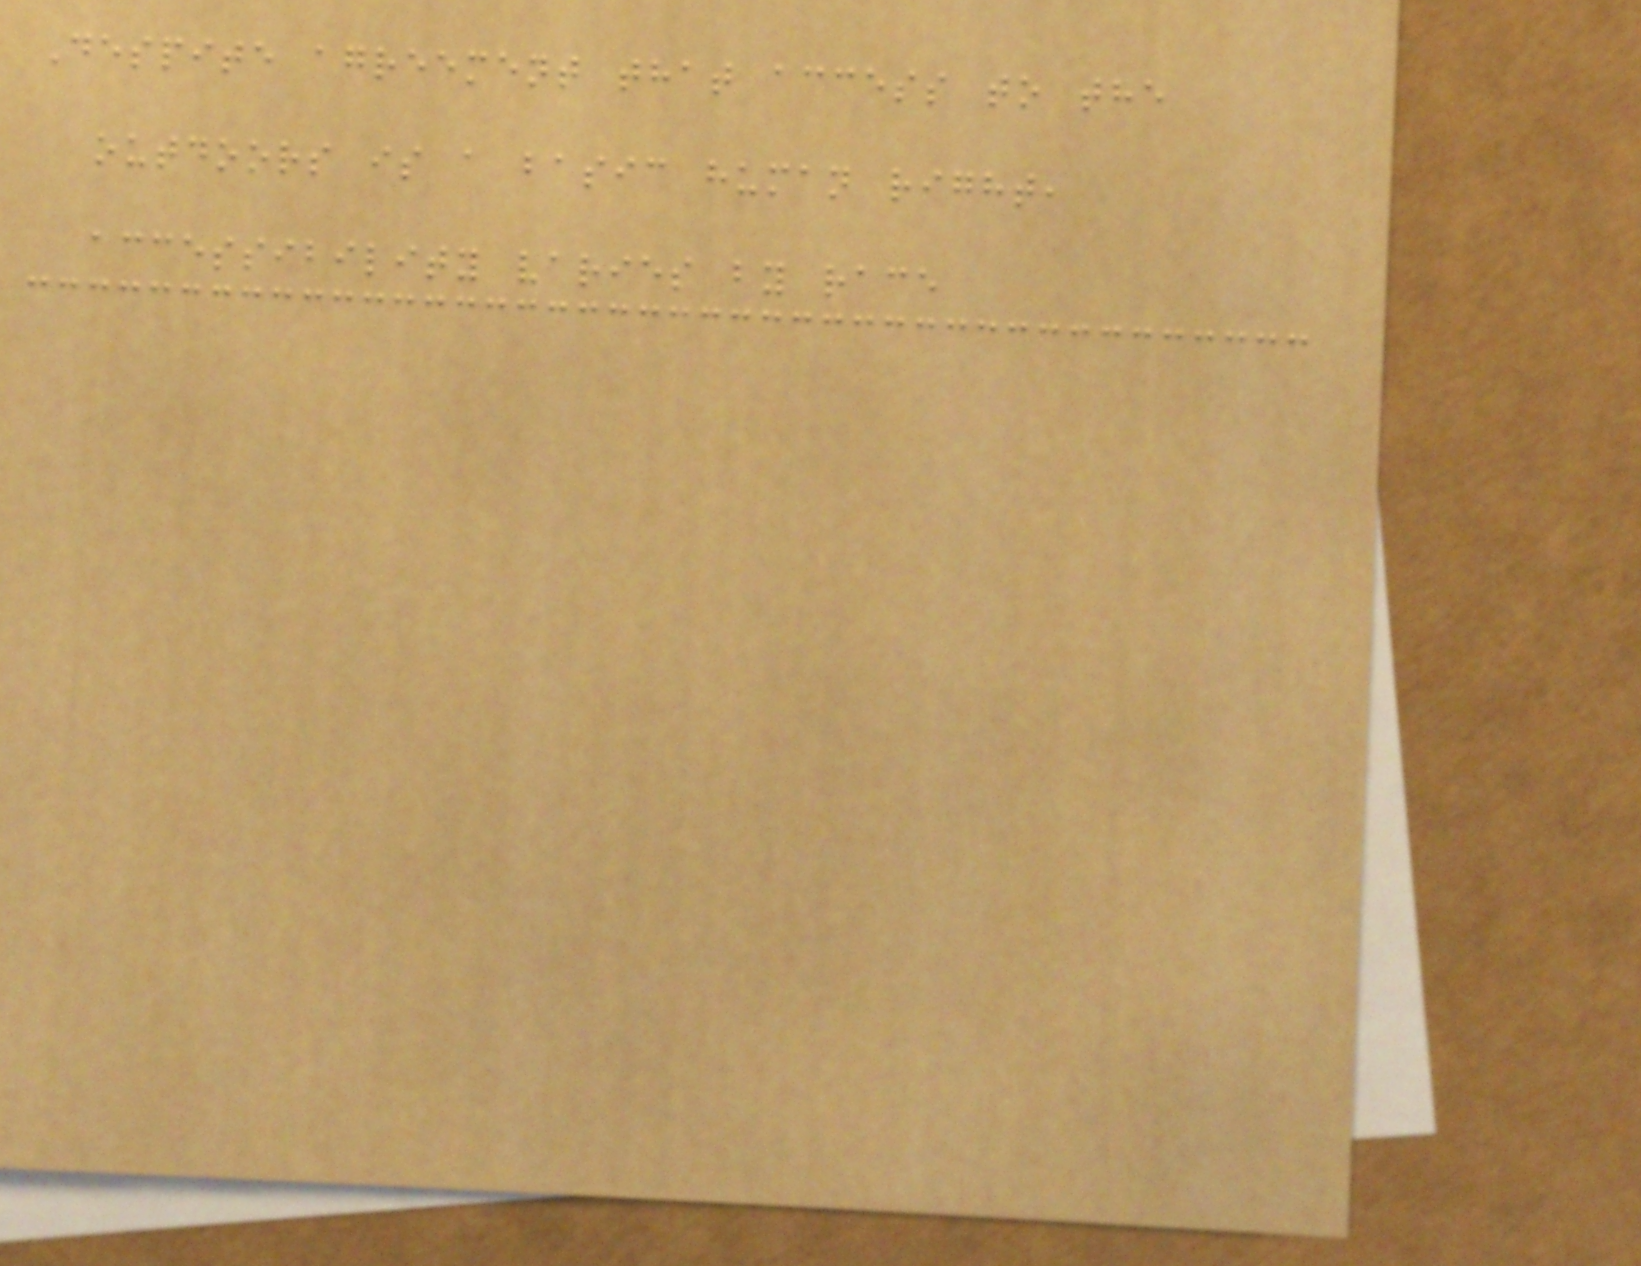Despite agreement that access to the
outdoors is a basic human right,
accessibility varies by race
